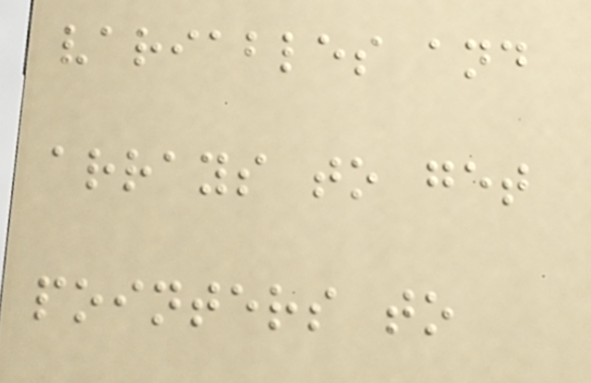variables and
arrays to get
pointers to
